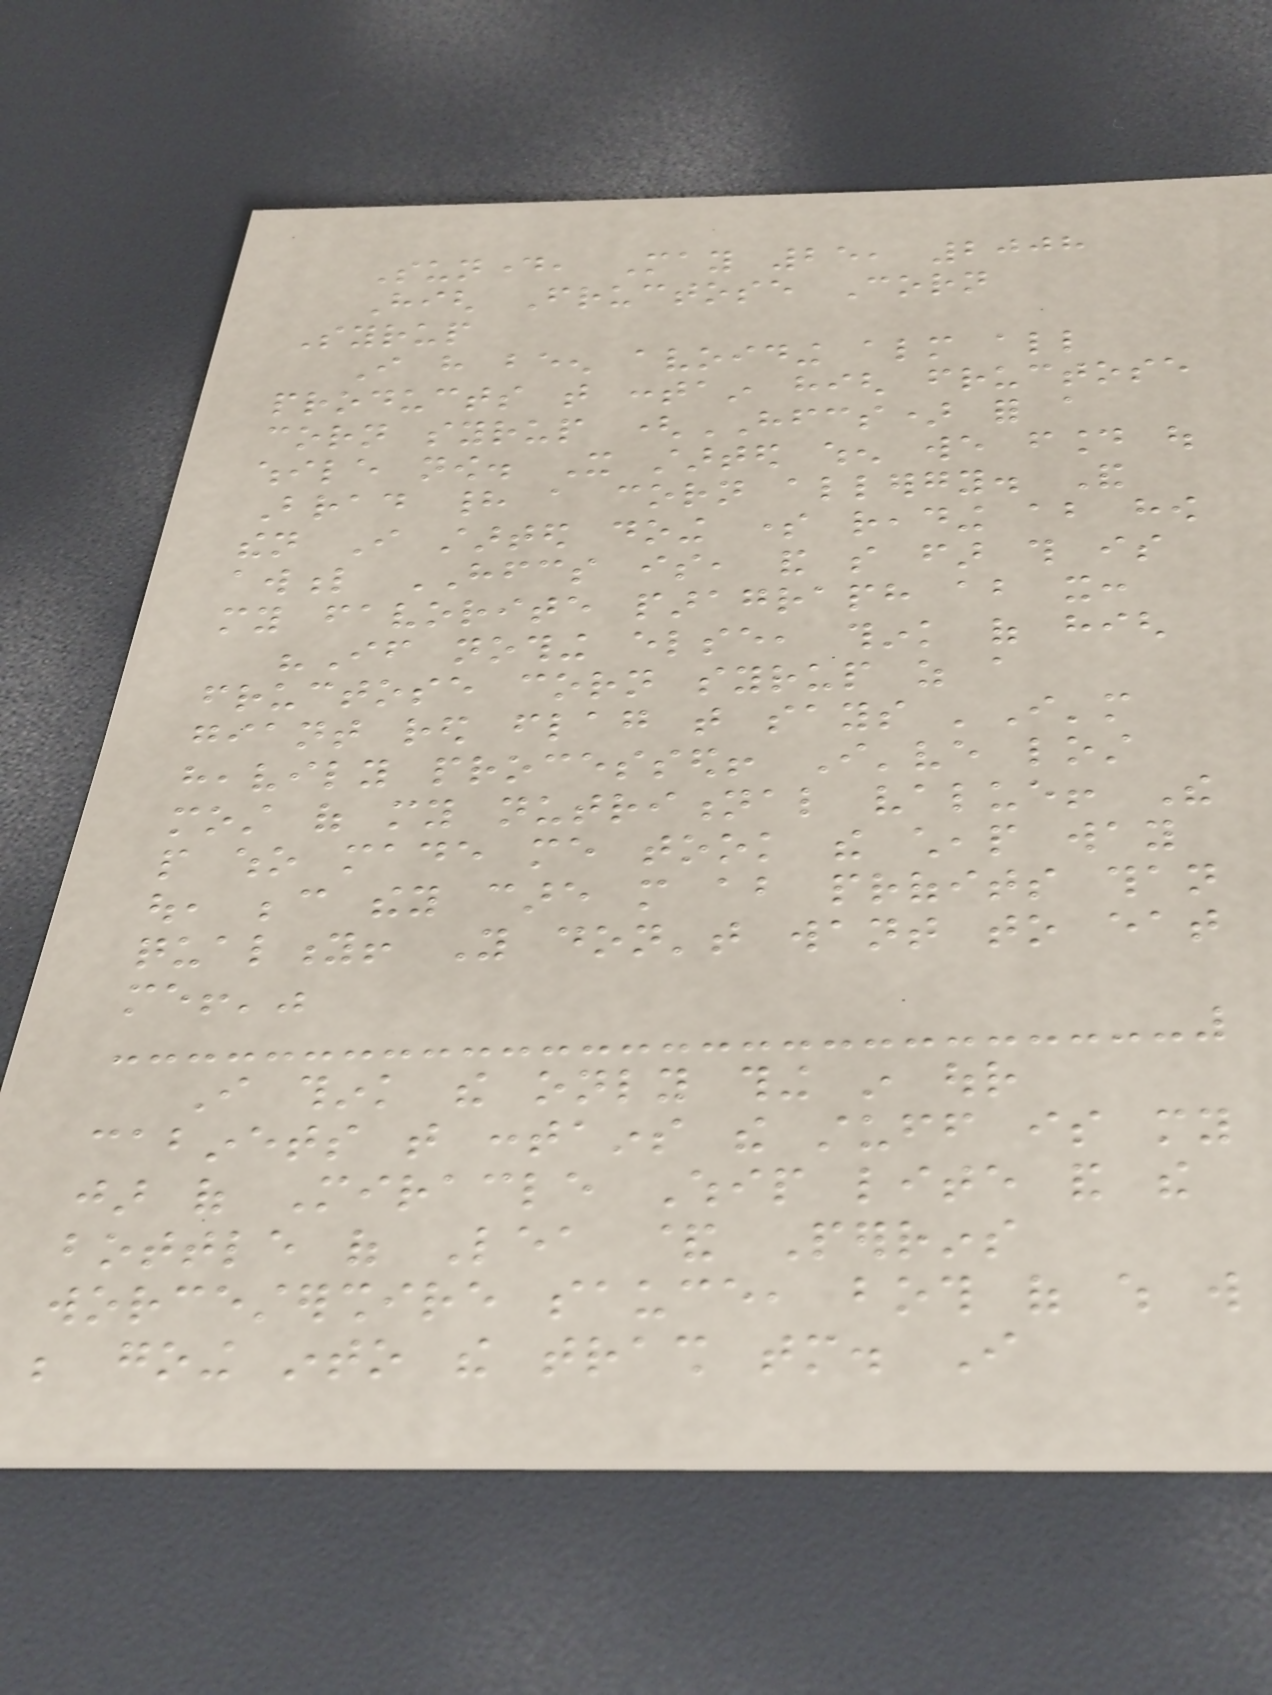Sunday, May 25, 2008
High Fructose Corn
Syrup
I have been avoiding almost all
products that contain high fructose
corn syrup (HFCS) for a
while now. It started when we found out
Brad had a corn allergy. And
then I started doing some reading about how
awful HFCS is, and so far this is
my favorite paragraph about it:
"If nothing else, think of high
fructose corn syrup as a
giant red flag that says 'I'm
heavily processed! I've lost
most of my nutritional value! The
people who made me took the cheap way
out, because they care more about profits than
quality! You don't want to eat
me!'"
I think the only thing in our
cabinets that contains the stuff is my
jar of Miracle Whip lite and the
bottle of Lea & Perrins
worcestershire sauce, both of which will
be going into the trash tomorrow. I
